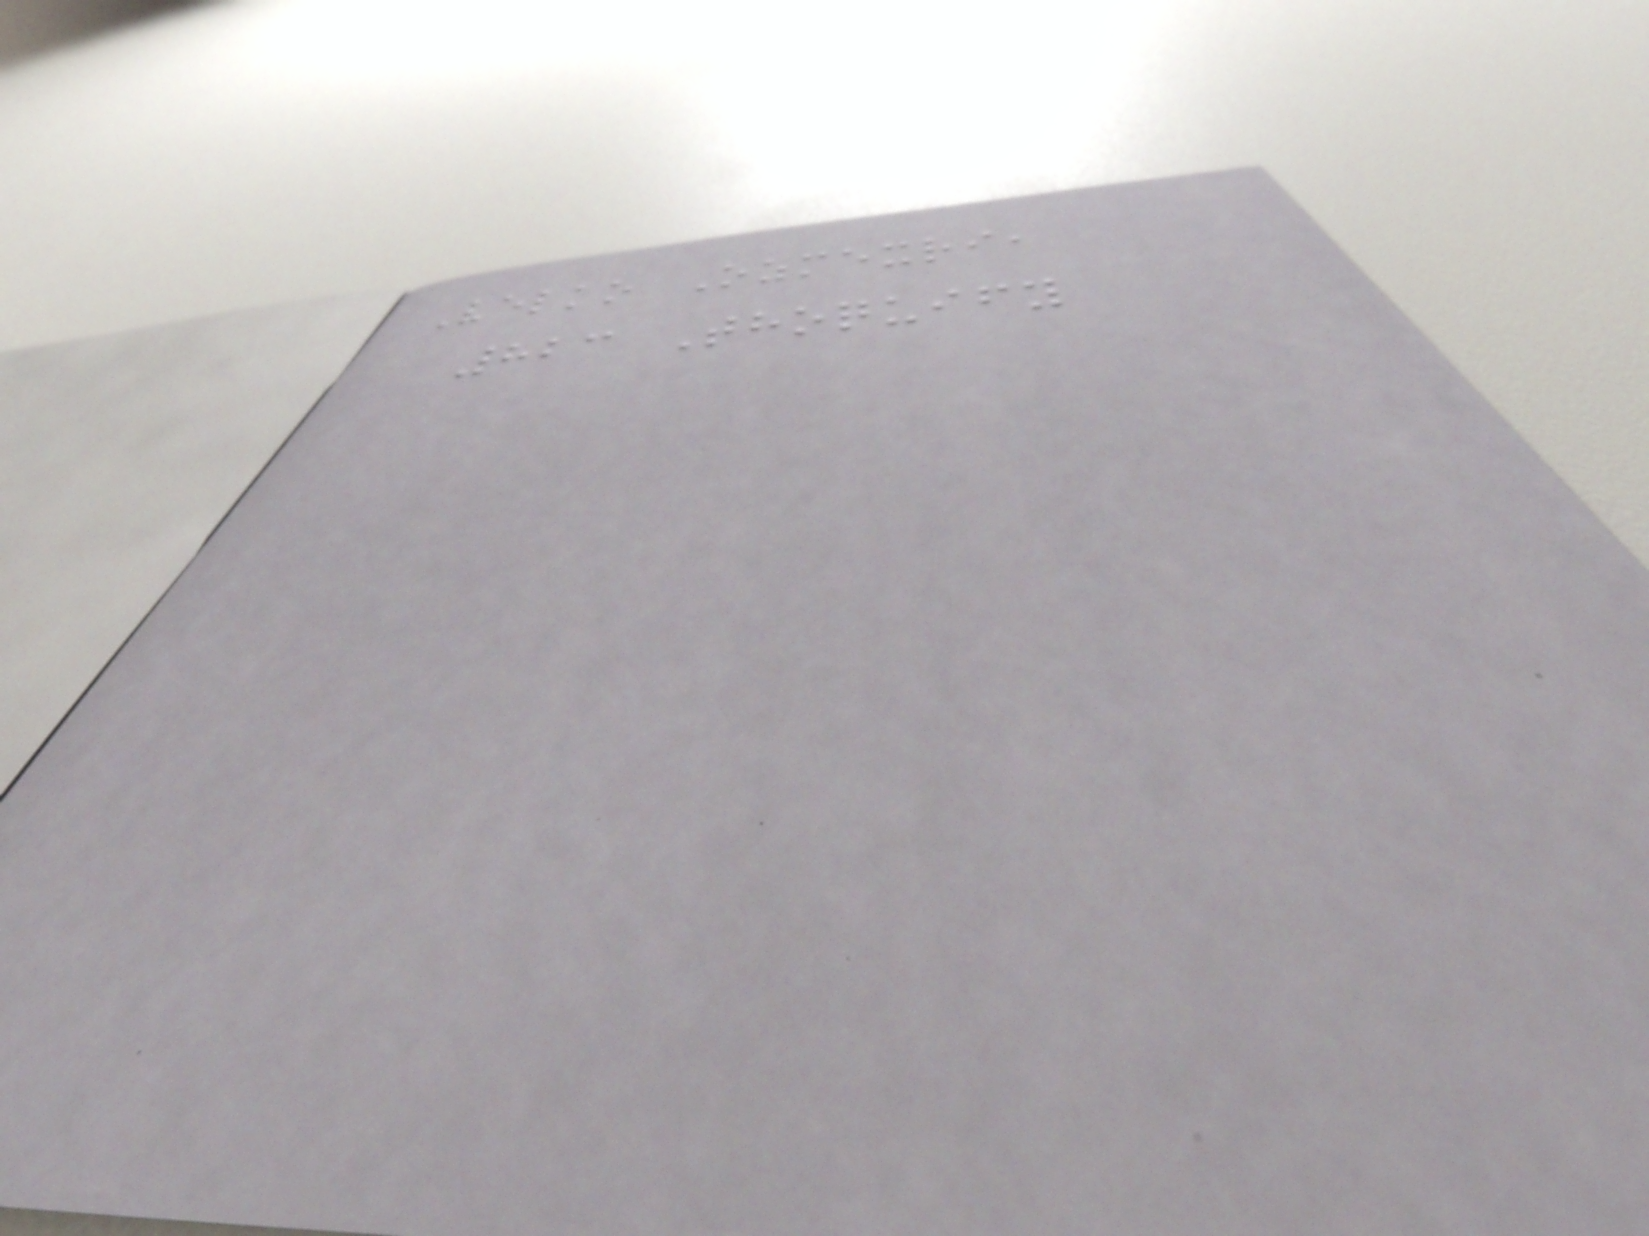Velko Ozmexri,
823 Thoquify
